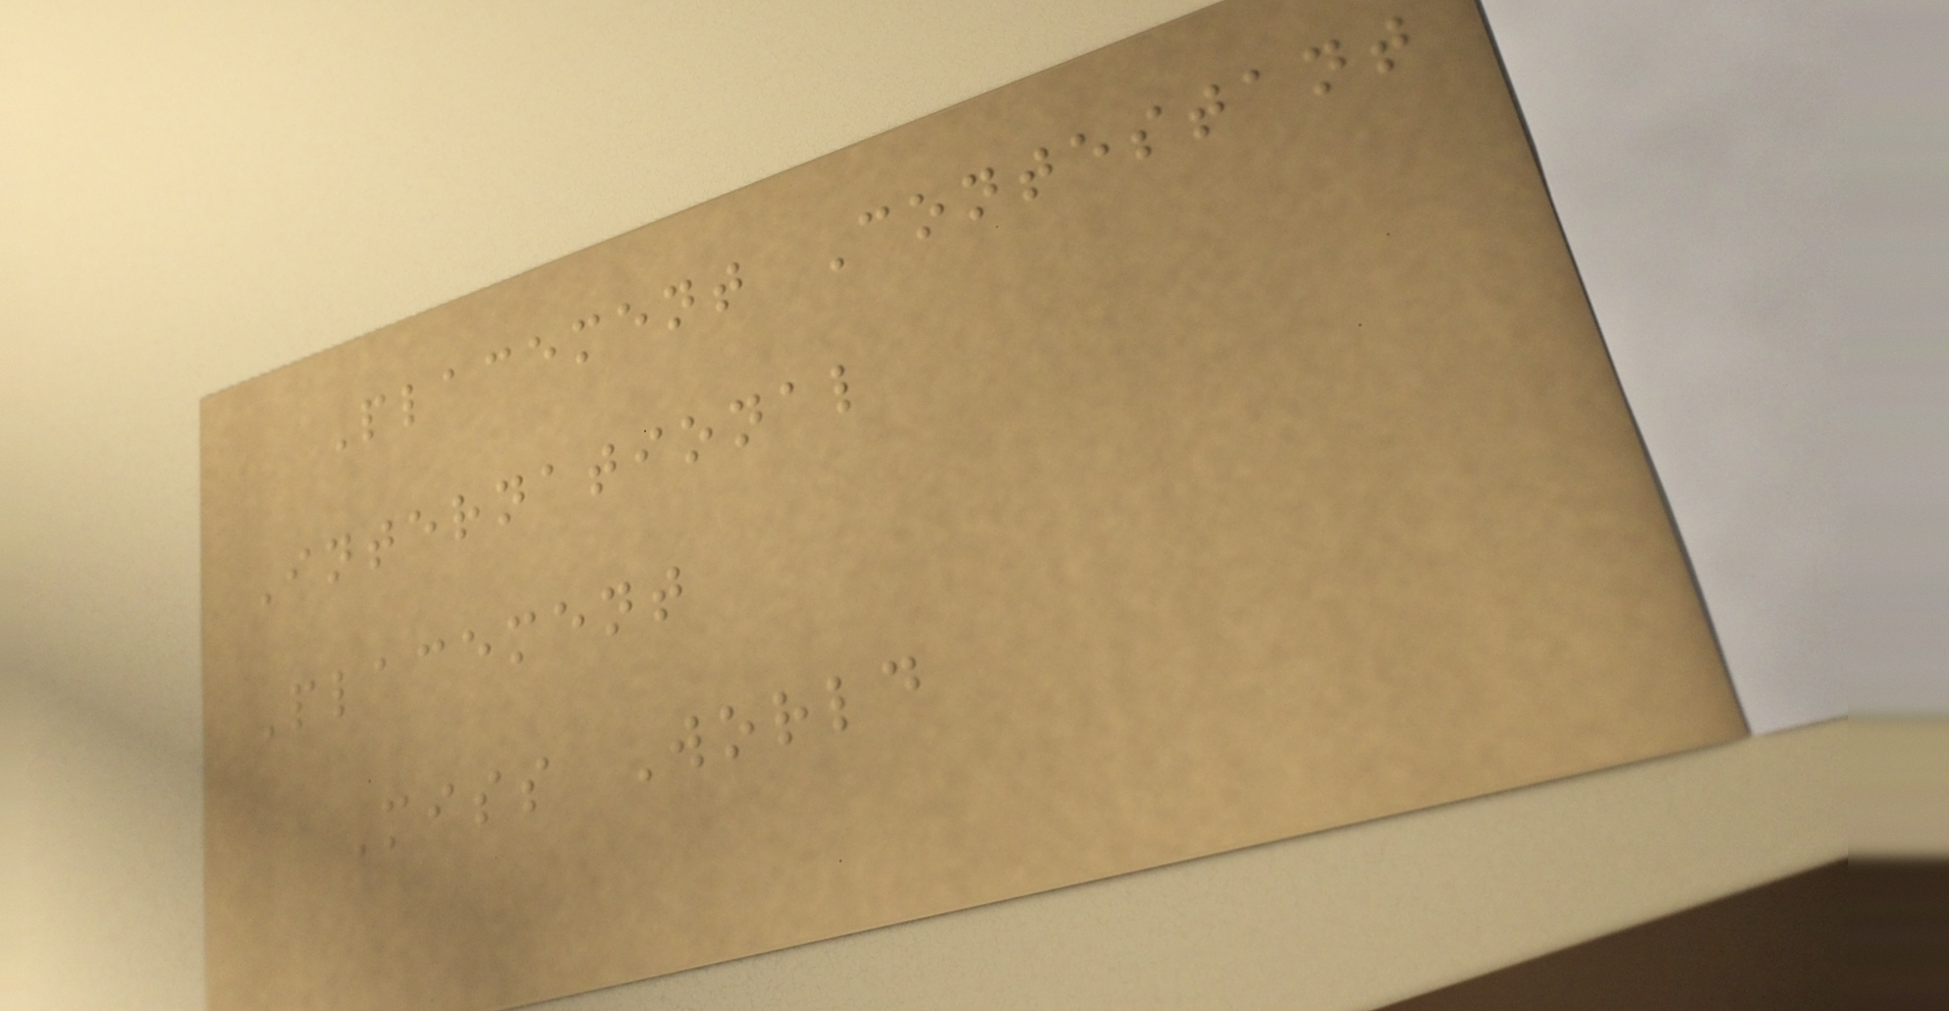Placement Contestant
International
Placement
Miss World
